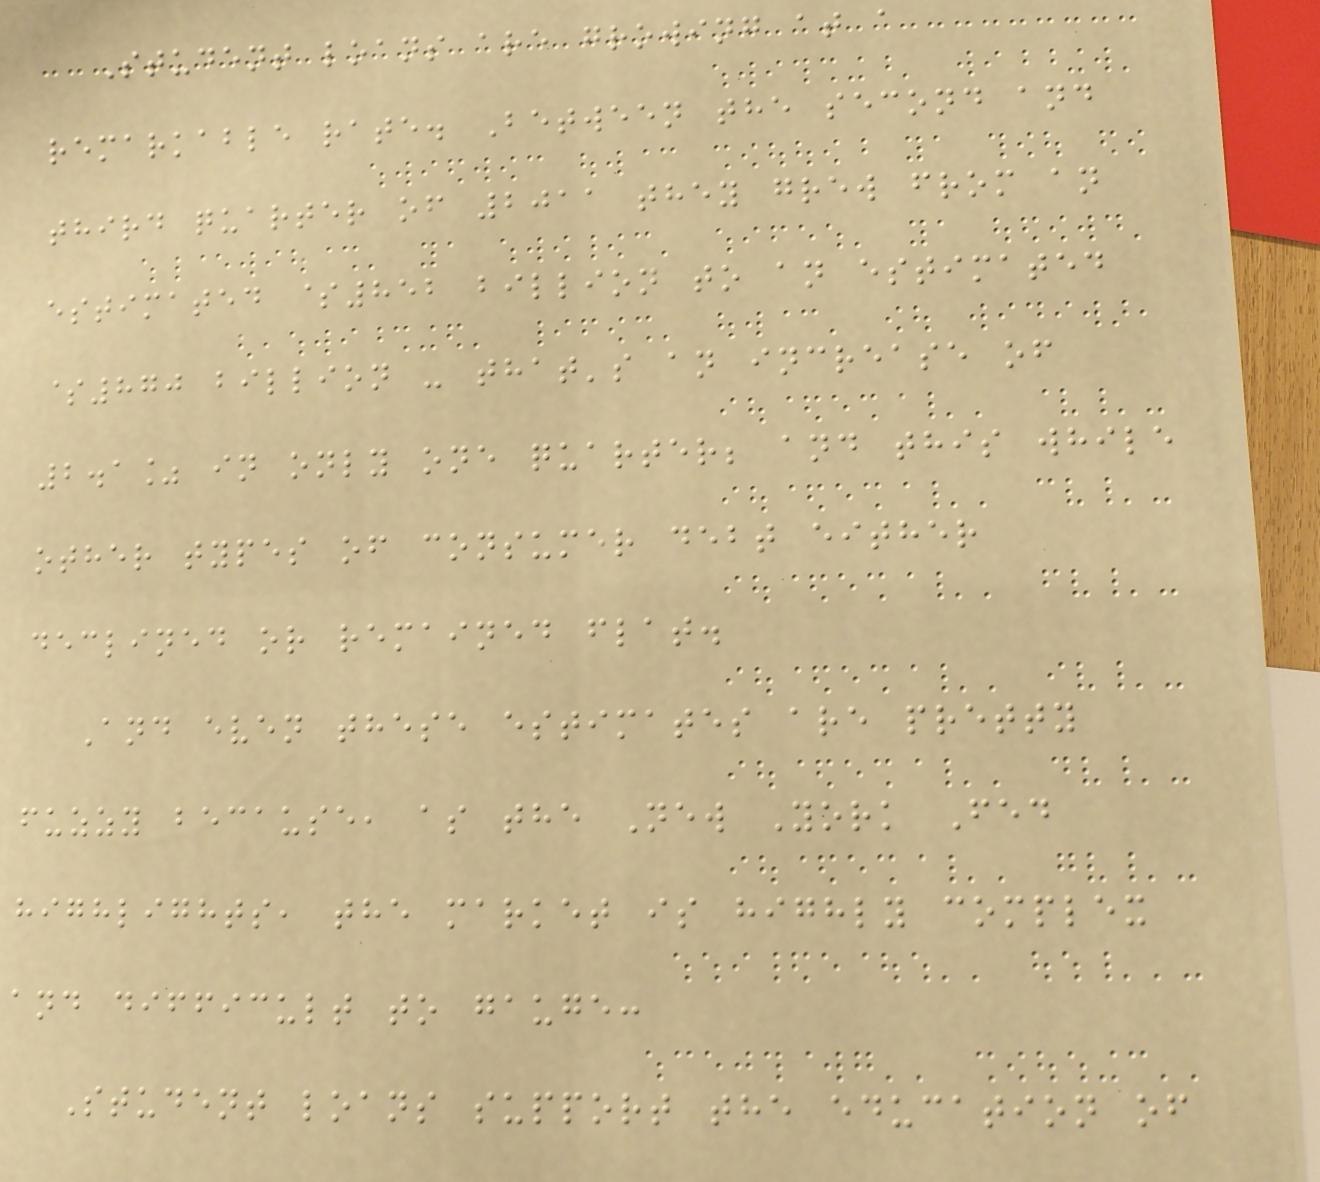Student loans are growing at a
remarkable rate. Between the second and
third quarter of 2011 they grew from an
estimated $852 billion to an estimated
$870 billion - that's an increase of
2.1% in only one quarter; and this while
other types of consumer debt either
declined or remained flat.
And even these estimates are pretty
fuzzy because, as the New York Fed
highlights, the market is highly complex
and difficult to gauge:
Student loans support the education of
